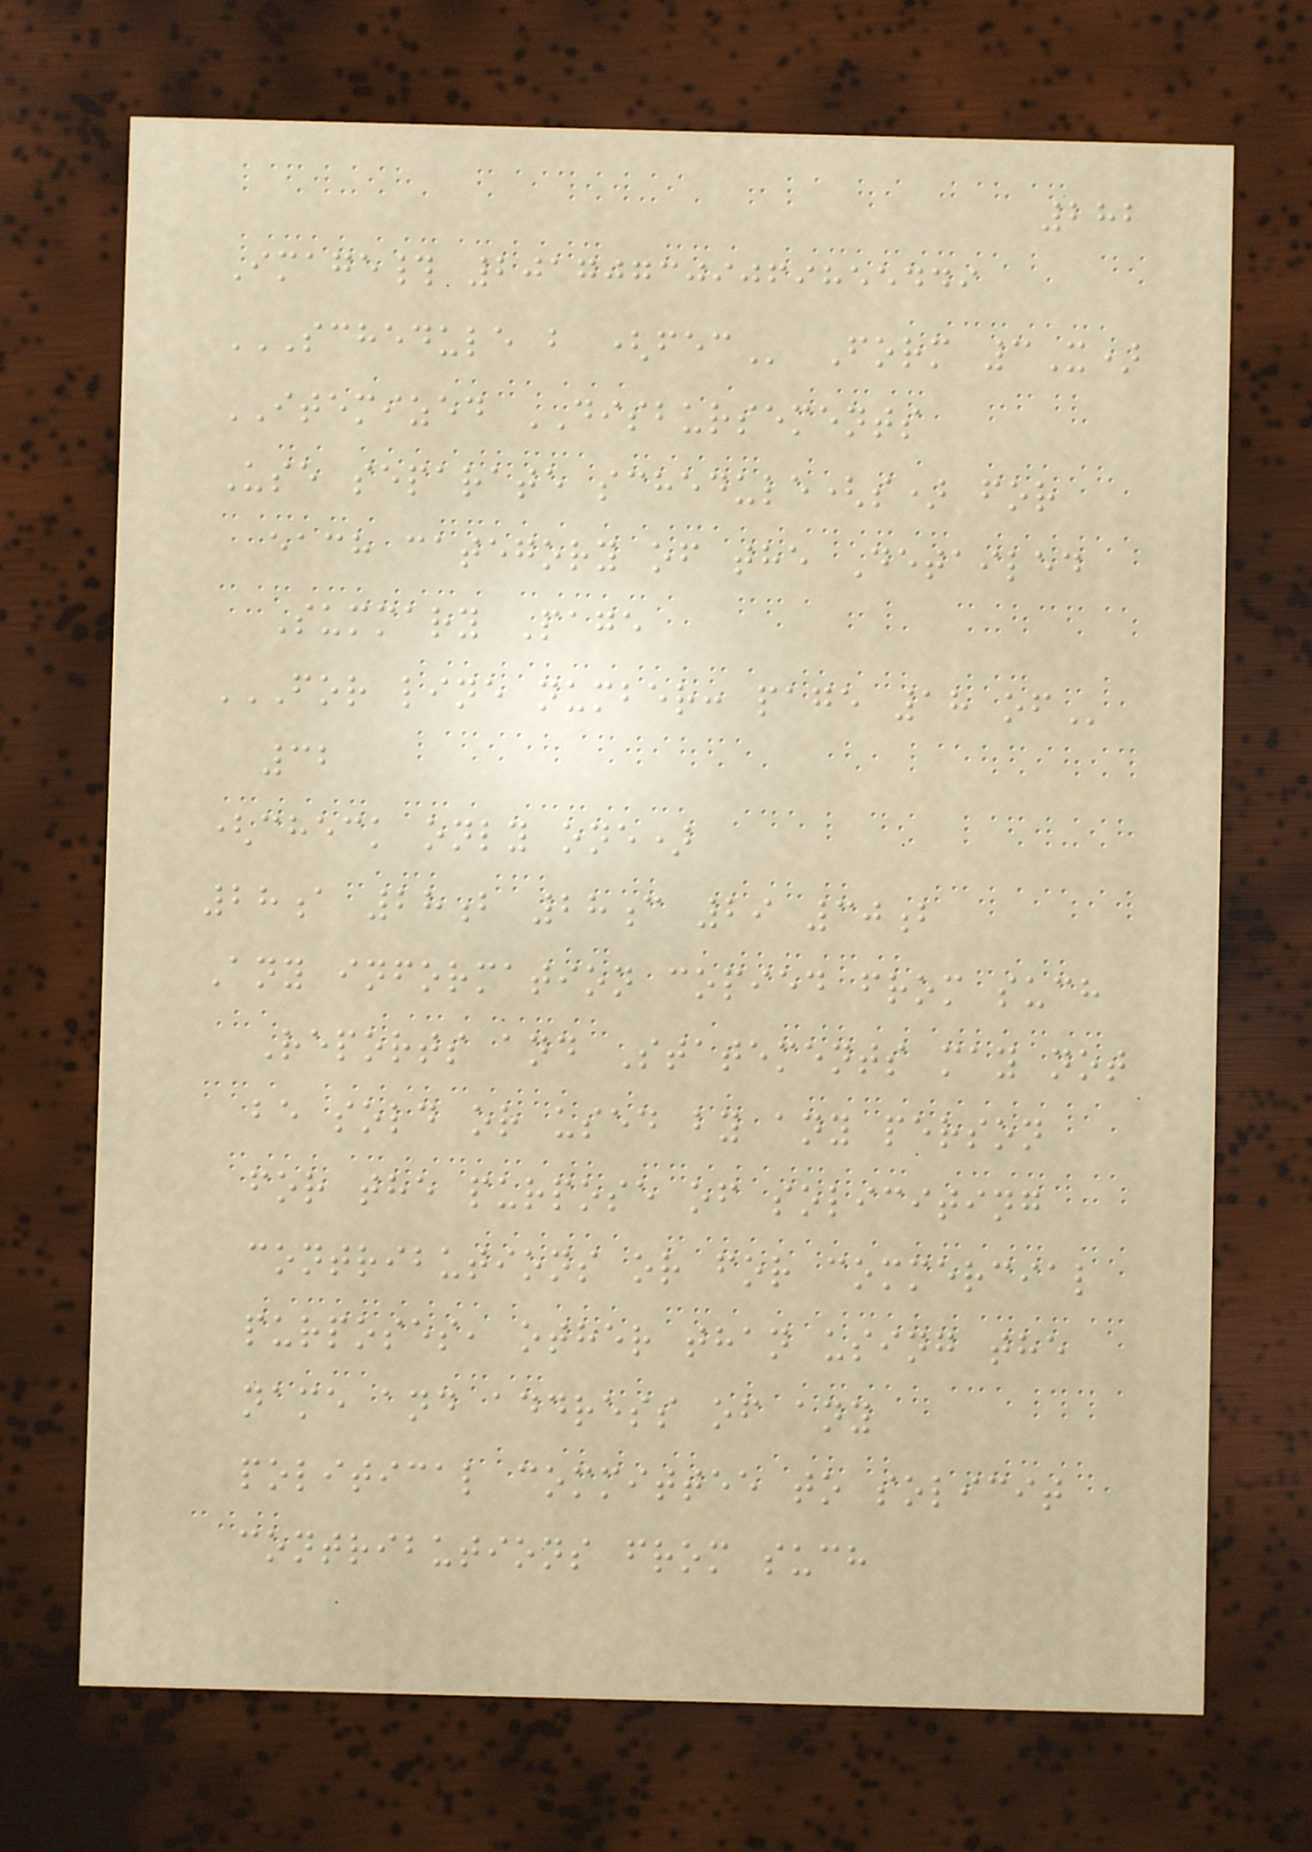282
Image# 201707309069855449
SCHEDULE B (FEC Form 3X)
ITEMIZED DISBURSEMENTS
Use separate schedule(s) for
each category of the Detailed
Summary Page
FOR LINE NUMBER: PAGE 18 OF
32
(check only one)
28a 28b 28c 29 30b
Any information copied from such
Reports and Statements may not
be sold or used by any person
for the purpose of soliciting
contributions or for commercial
purposes, other than using the
name and address of any
political committee to solicit
contributions from such
